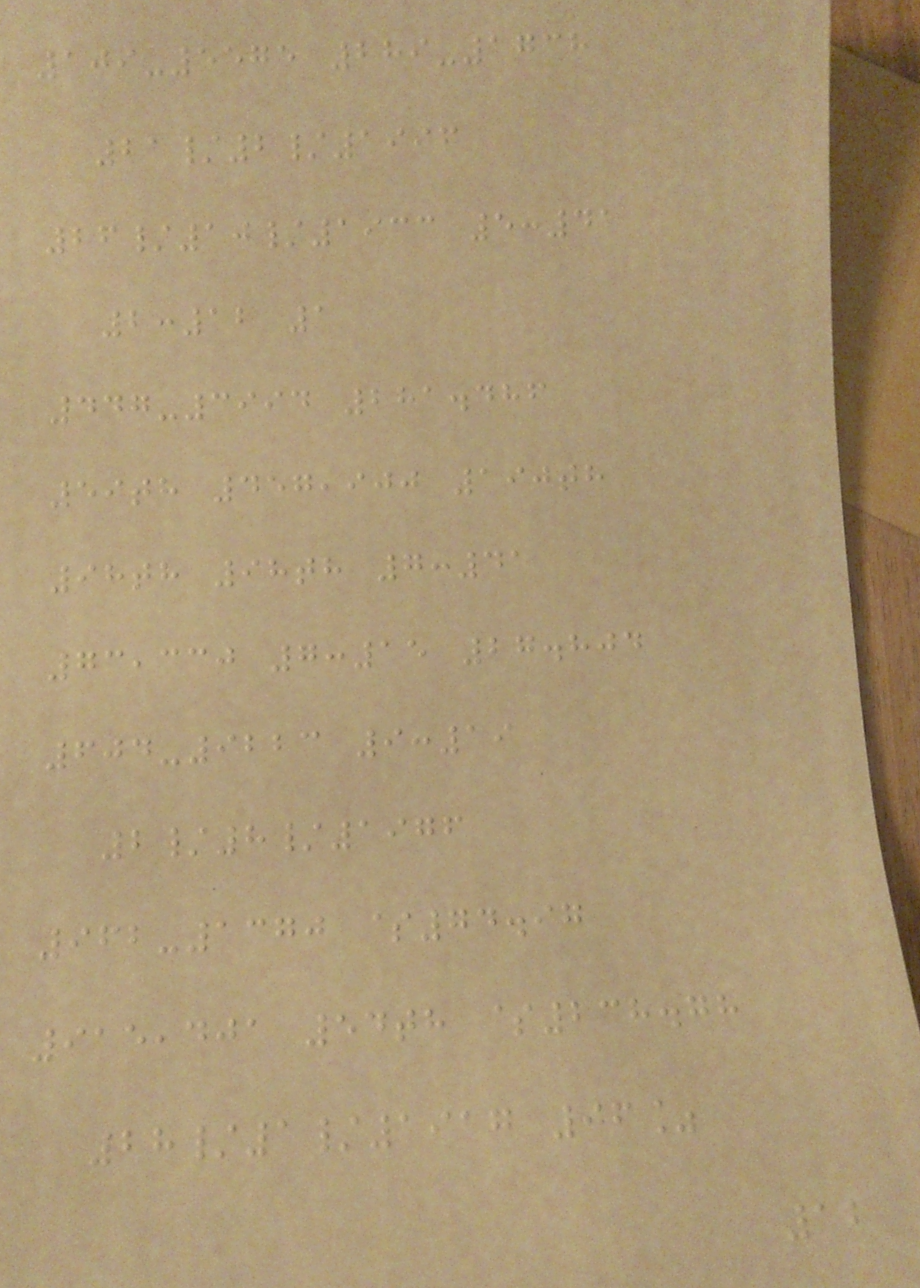109-5575 289-1738
21/2/1996
26/10/1933 5:41
2:12 1
447-3994 281.486
59th 457,900 190th
98th 98th 7:41
73,330 7:15 27.804
604-9223 9:19
2/8/1976
962-1370 $74.97
915,401 54th $238.78
28/1/1917 96%
12
